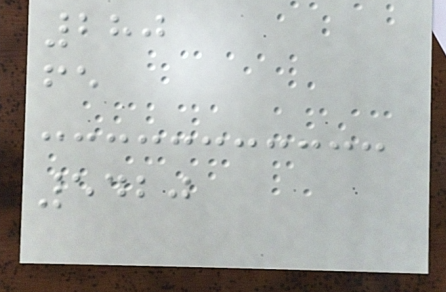280
fe
5420
